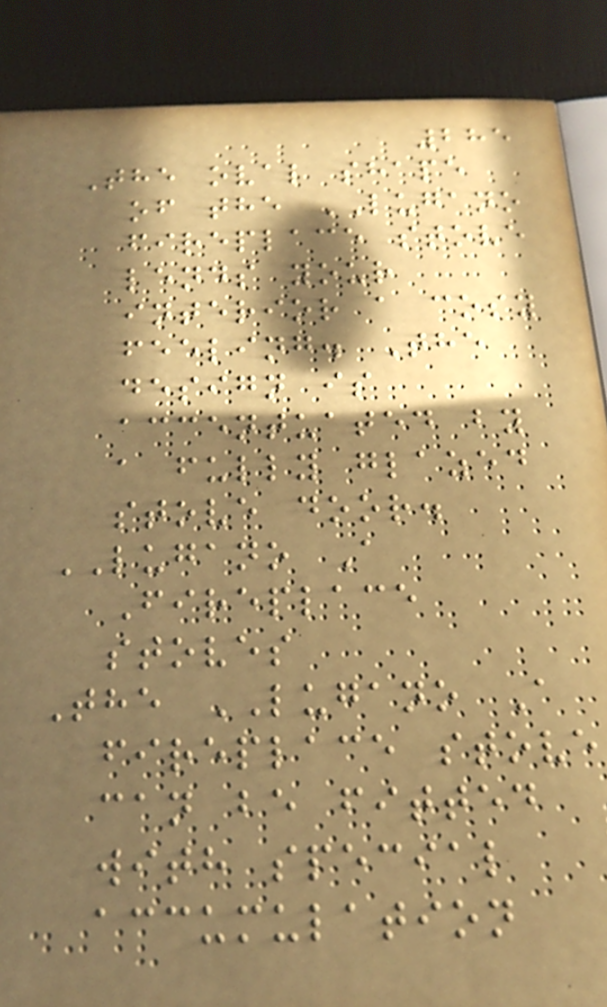285
The oval shape
of the LUGANO
fireplace stove
lends your
interior a cosy
feeling. The
design is
accentuated by
a fully glazed
stove door.
LUGANO A
Fireplace
stoves
The LUGANO A
fireplace stove
can be fitted
with special
accumulation
